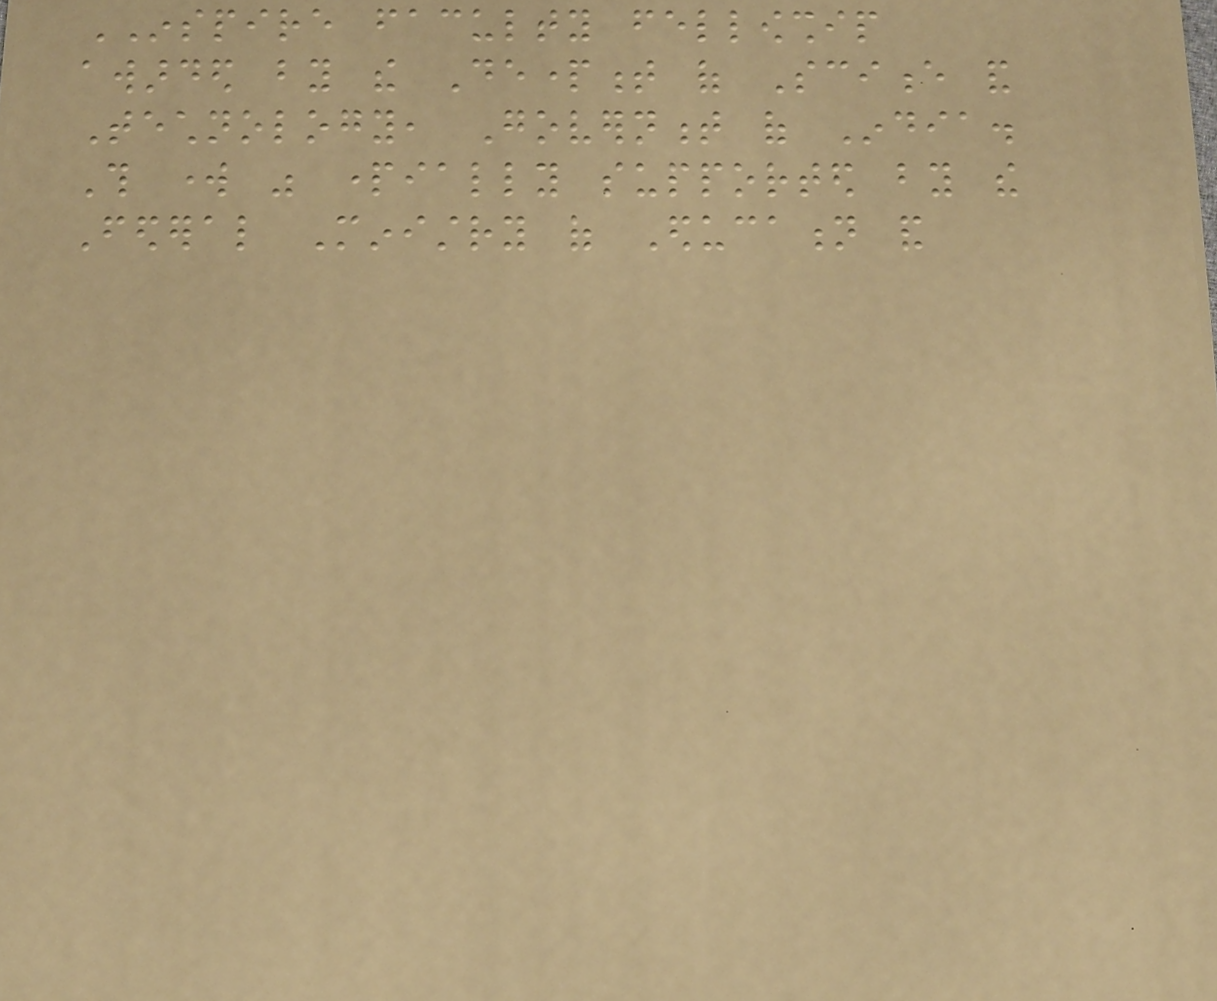INSPIRE faculty fellowship
awarded by the Department of Science and
Technology, Government of India.
This work was partially supported by the
Federal Ministry of Education and
